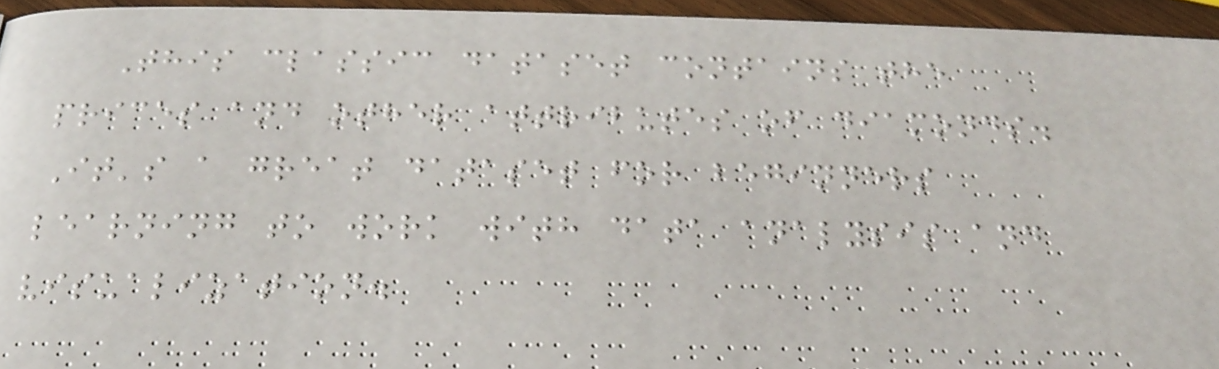This classic dataset contains the
prices and other attributes of diamonds.
It's a great dataset for beginners
learning to work with data analysis and
visualization.
